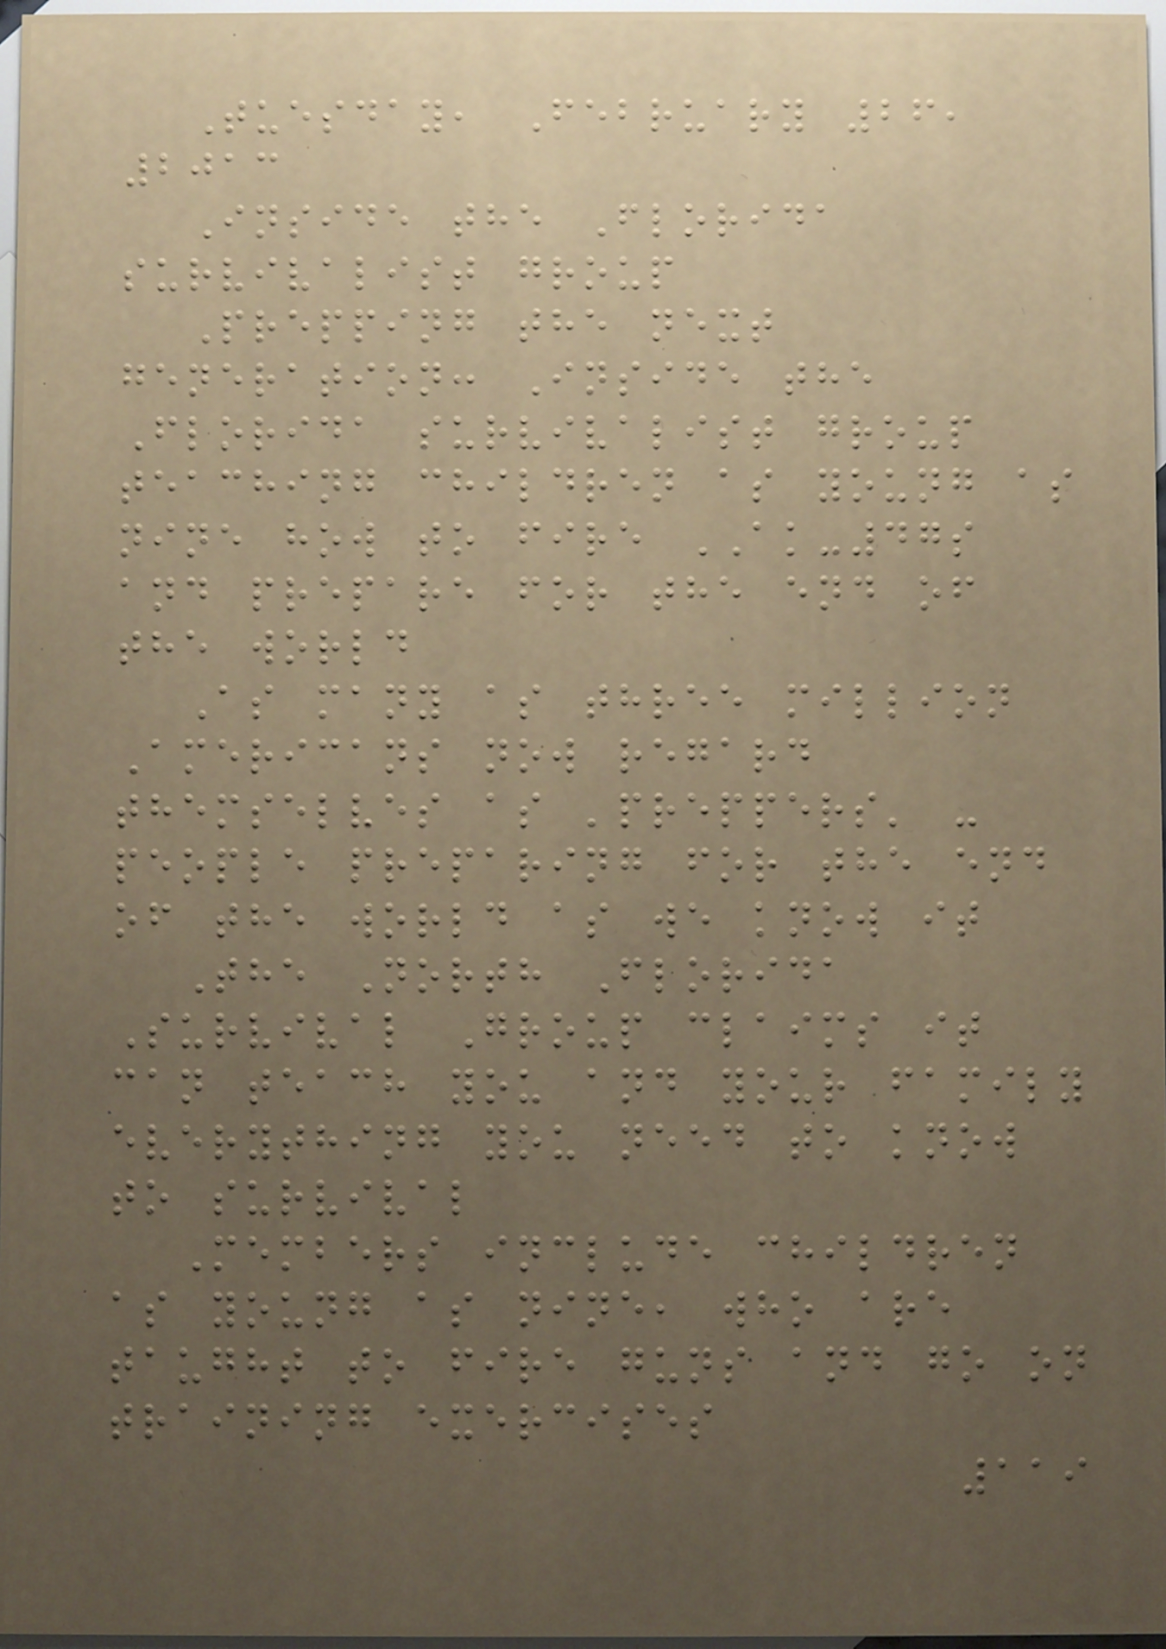Tuesday, February 26,
2013
Inside the Florida
survivalist group
Prepping the next
generation: Inside the
Florida survivalist group
teaching children as young as
nine how to fire AK-47s
and prepare for the end of
the world
As many as three million
Americans now regard
themselves as 'preppers' -
people preparing for the end
of the world as we know it
The North Florida
Survival Group claims it
can teach you and your family
everything you need to know
to survival
Members include children
as young as nine, who are
taught to fire guns and go on
training exercises
119
